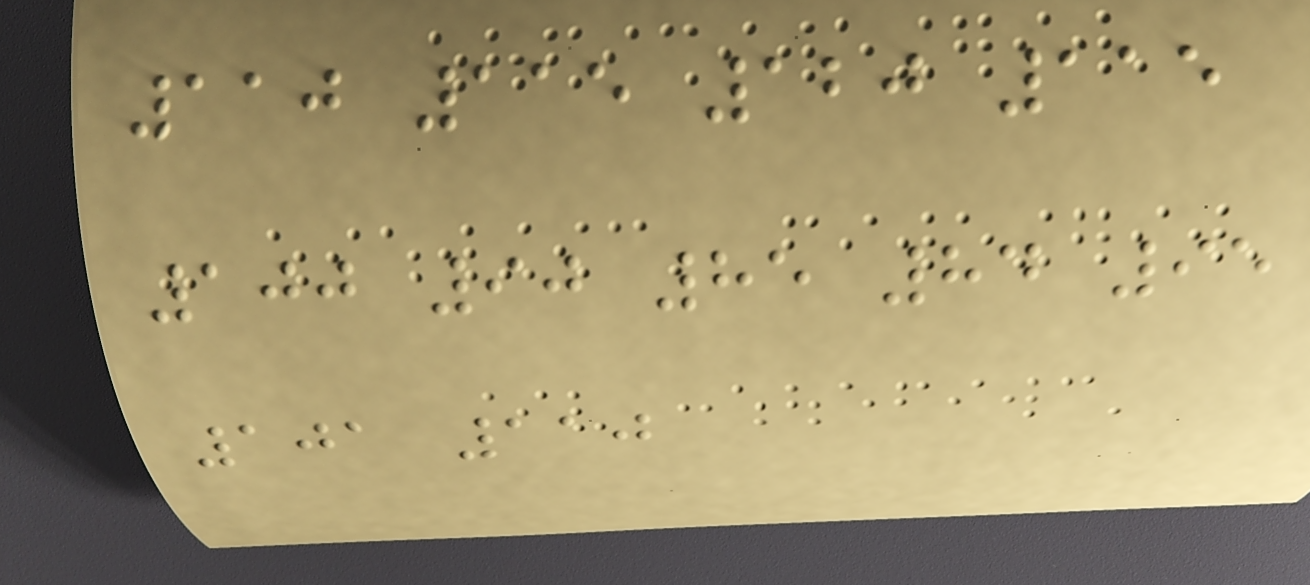110 115 120 115
100 90 85 84 95
101 110
